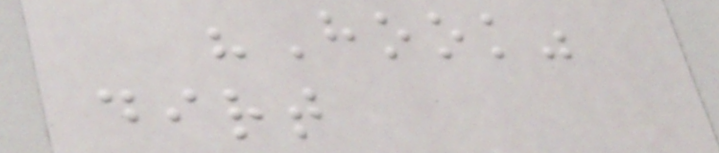"Hook"
dirt
